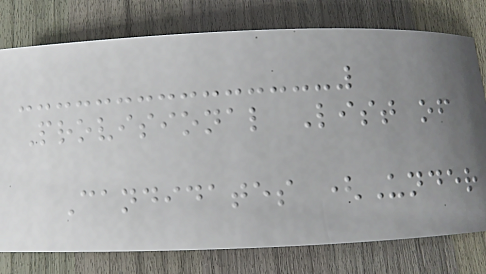Provisional List of
Candidates (Under
